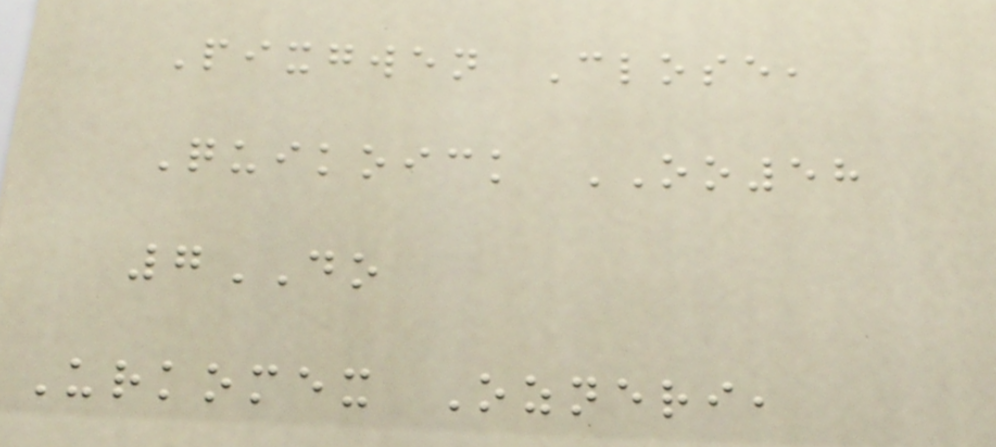Pixgwen Close,
Quikoick OO58
7DO
Urkomex Ozneri,
